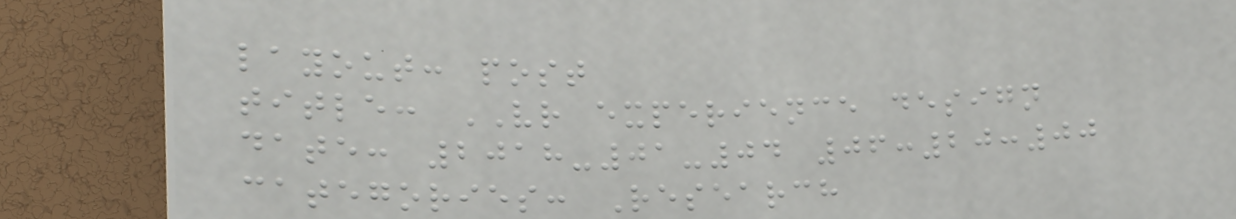layout: post
title: VR experience design
date: 2018-01-04 06:20:00
categories: Research
